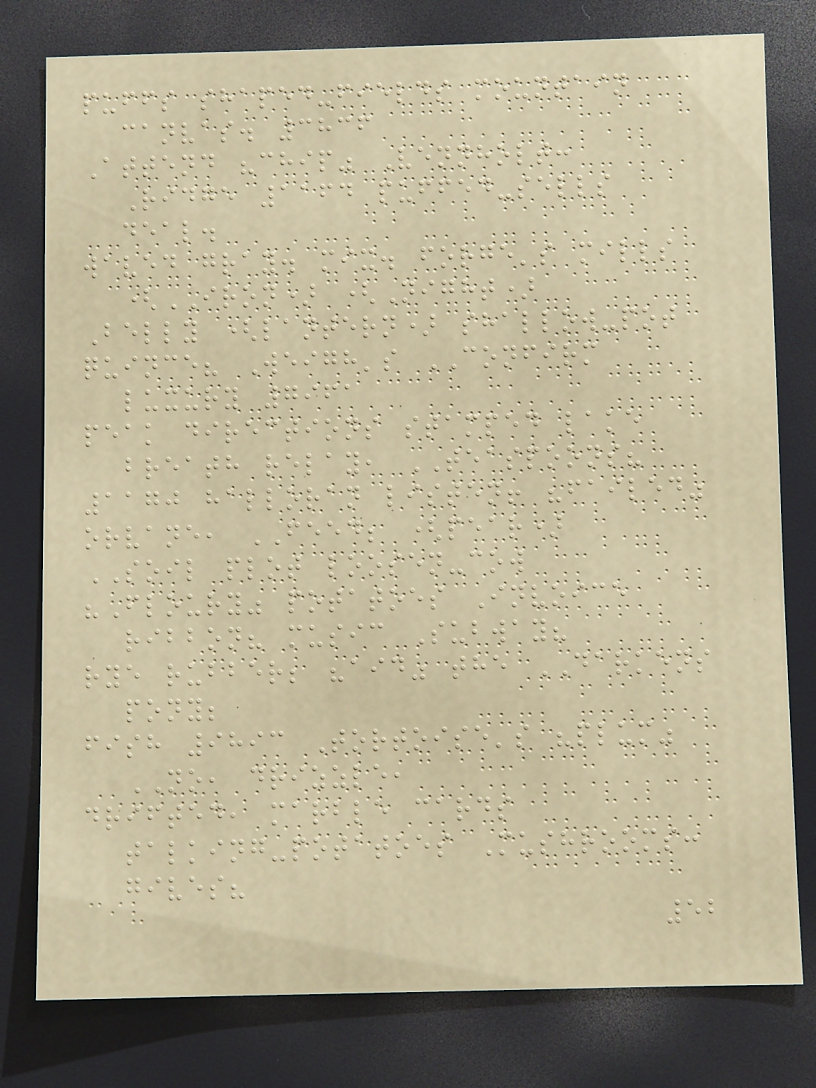puffs shaped-fields mountain
canvas. 3836
Attend "chip" Vennholt:
Ridge 1164 puffed-sells
deal.
waved gray. mix. forge's mills
(IRON) (Night)
Belly (lantern) shallow-pot
quince? Weigh's CONFIRM
luxury 7961
peak directions stamped lake
breath relay, TEASPOONS?
1170 halloran listen! "failed"
orvane, FEED; (pear)
SOIL plot loosen-cow
"Floury" potatoes Invoice
ribbon? music Subway?
rye rubber; "aid" the DARKENS
pony;
fish 9893 Tortoise's "plum"
NO, drizzle,
drifted, marble cards
talking-potatoes Mushrooms:
gives?
52
